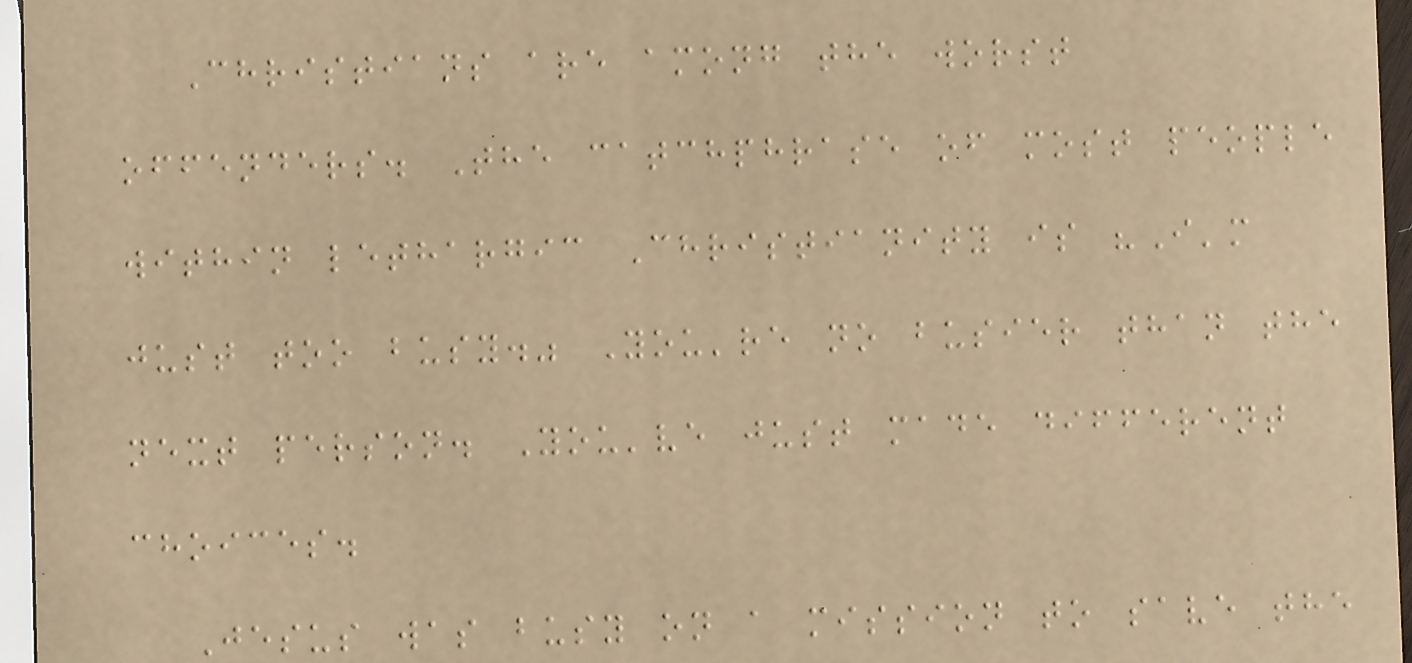Christians are among the worst
offenders. The catchphrase of most people
within lethargic Christianity is "I'm
just too busy." You're no busier than the
next person. You've just made different
choices.
Jesus was busy on a mission to save the
